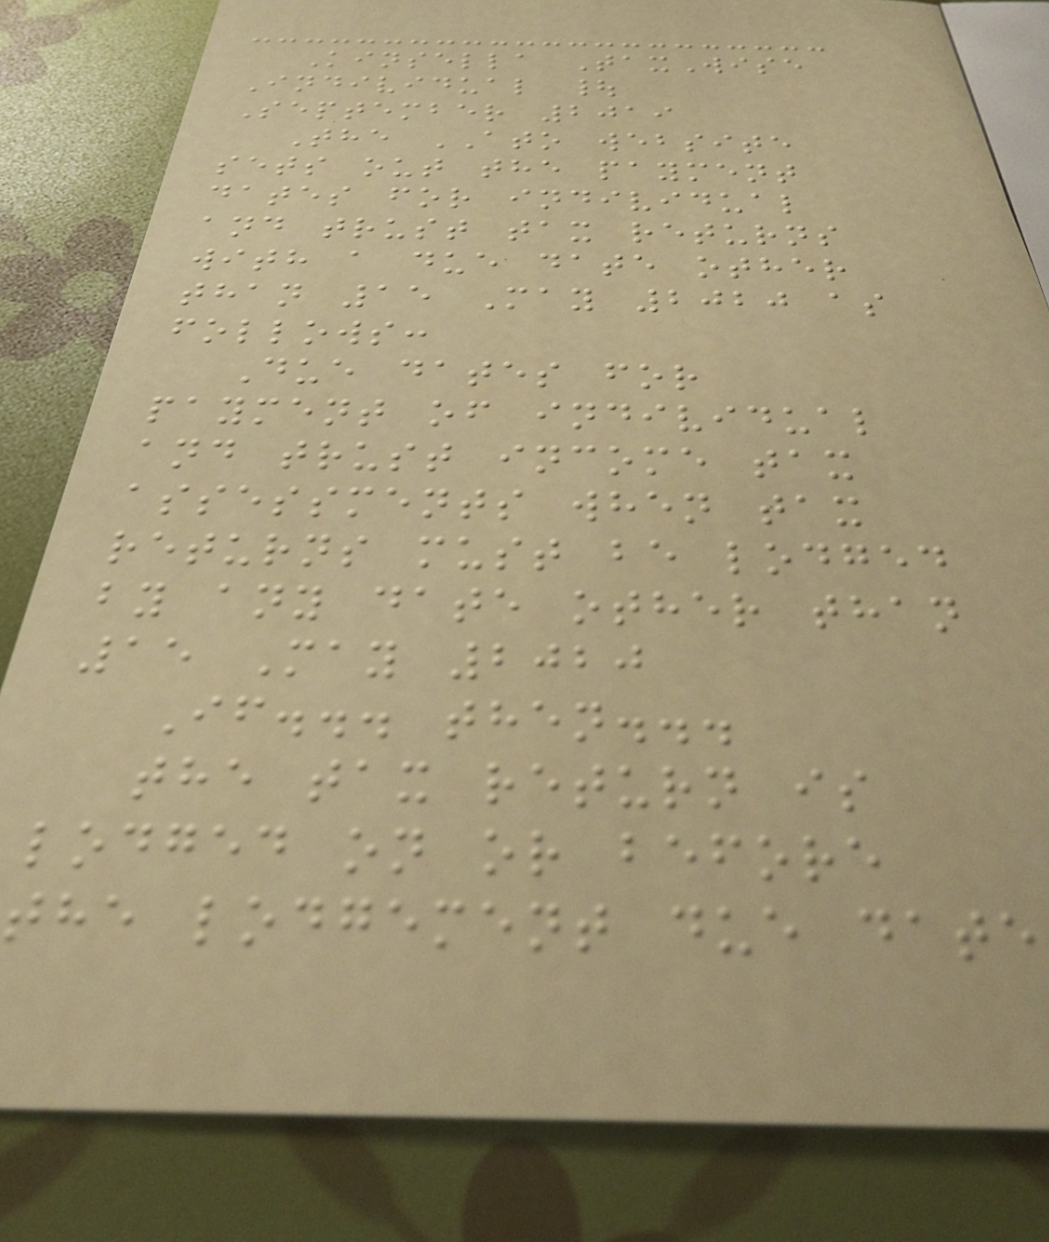Kinsella TaxWise
Individual |
September 2019
The ATO website
sets out the payment
dates for individual
and trust tax returns
with a due date other
than 15 May 2020 as
follows:
Due dates for
payment of individual
and trust income tax
assessments when tax
returns must be lodged
by any date other than
15 May 2020
If... then...
the tax return is
lodged on or before
the lodgement due date
